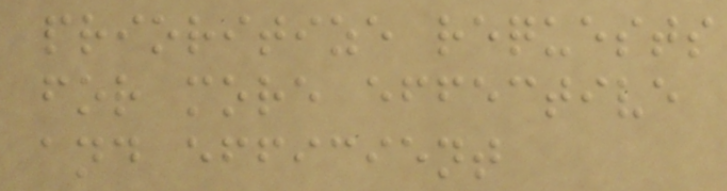prioritize requests
for more effective
and efficient
